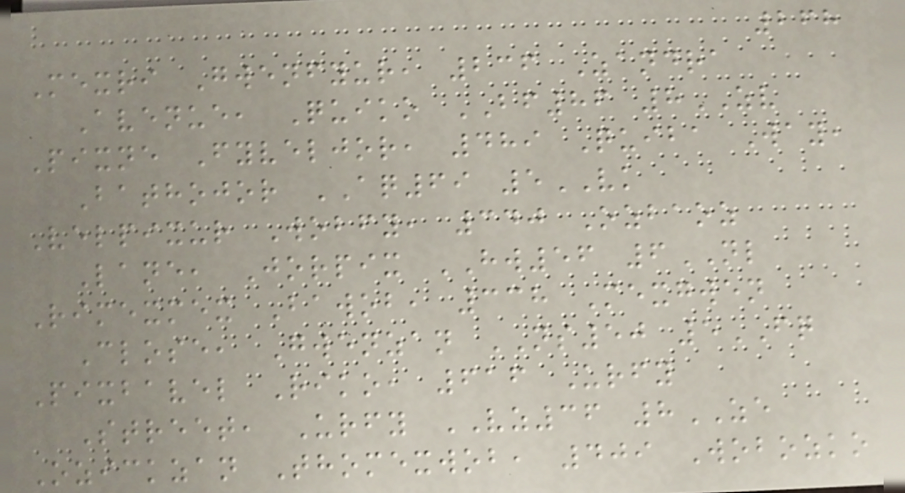268
Mexri Gwenfyur, 236 Zandra
Avenue, Quiko BF86 8ZV
Pixne Fyveljor, 489 Quiba Way,
Bathojor AQ69 5VK
Velpixur Wobfy, 340 Ozbaoz
Lane, Jorpix HW56 6NL
Rimexmex Bawob, 338 Mexgwen
Close, Gwenzan NS50 5FQ
Pixbavel Riko, 616 Urfy
Street, Urfy VZ36 8ZE
Ozickzan Thomexwob, 409 Wobozko
